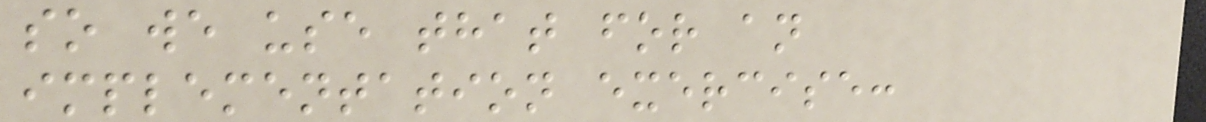so we use that for an
implementation exercise:
